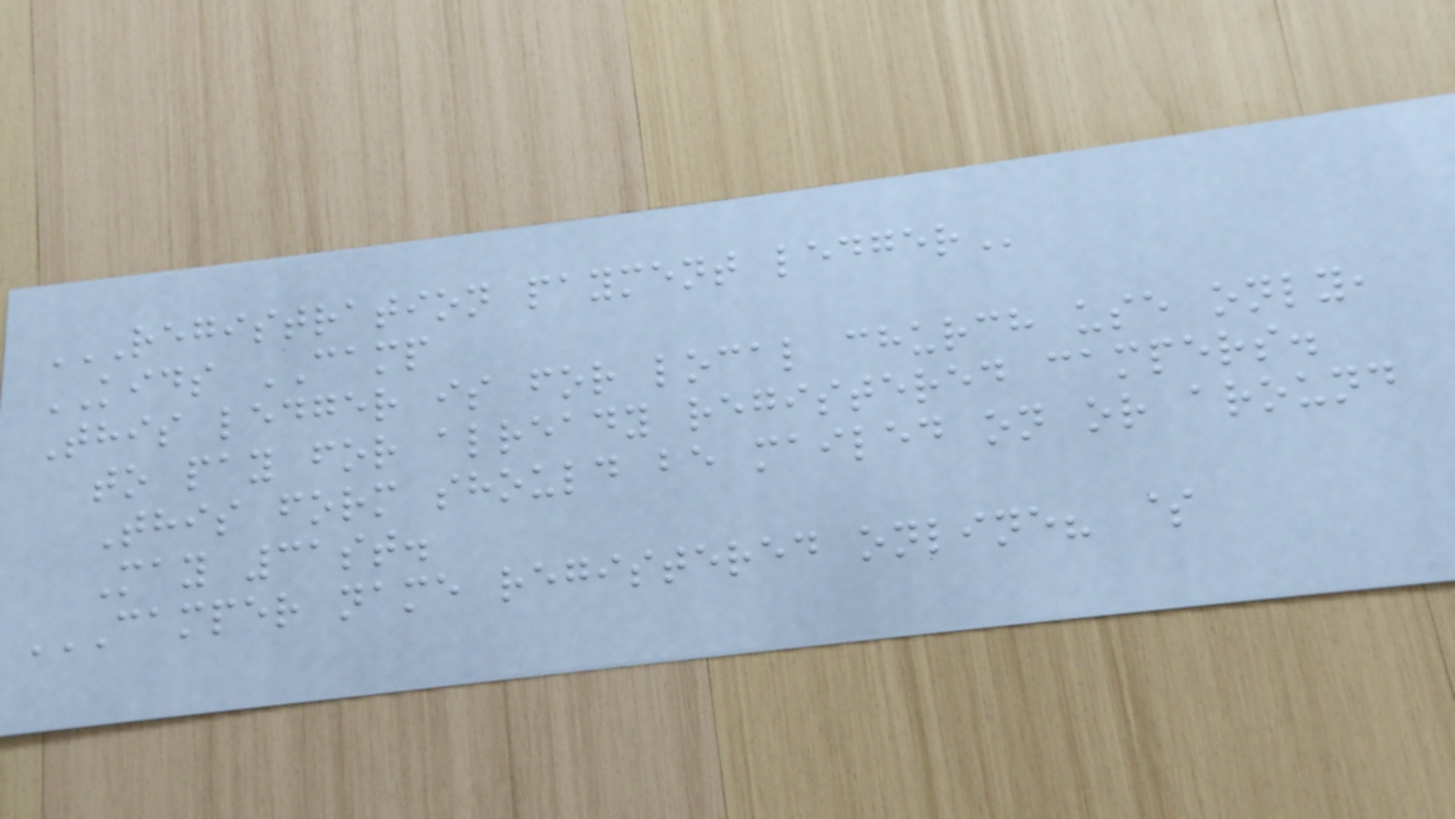REGISTRATION PAYMENT LEDGER
KIDS CAMP
This ledger is for local church use only,
to pay for already registered campers.
This form should be mailed on or around
May 31st.
CAMPER NAME REGISTERED ONLINE? $
